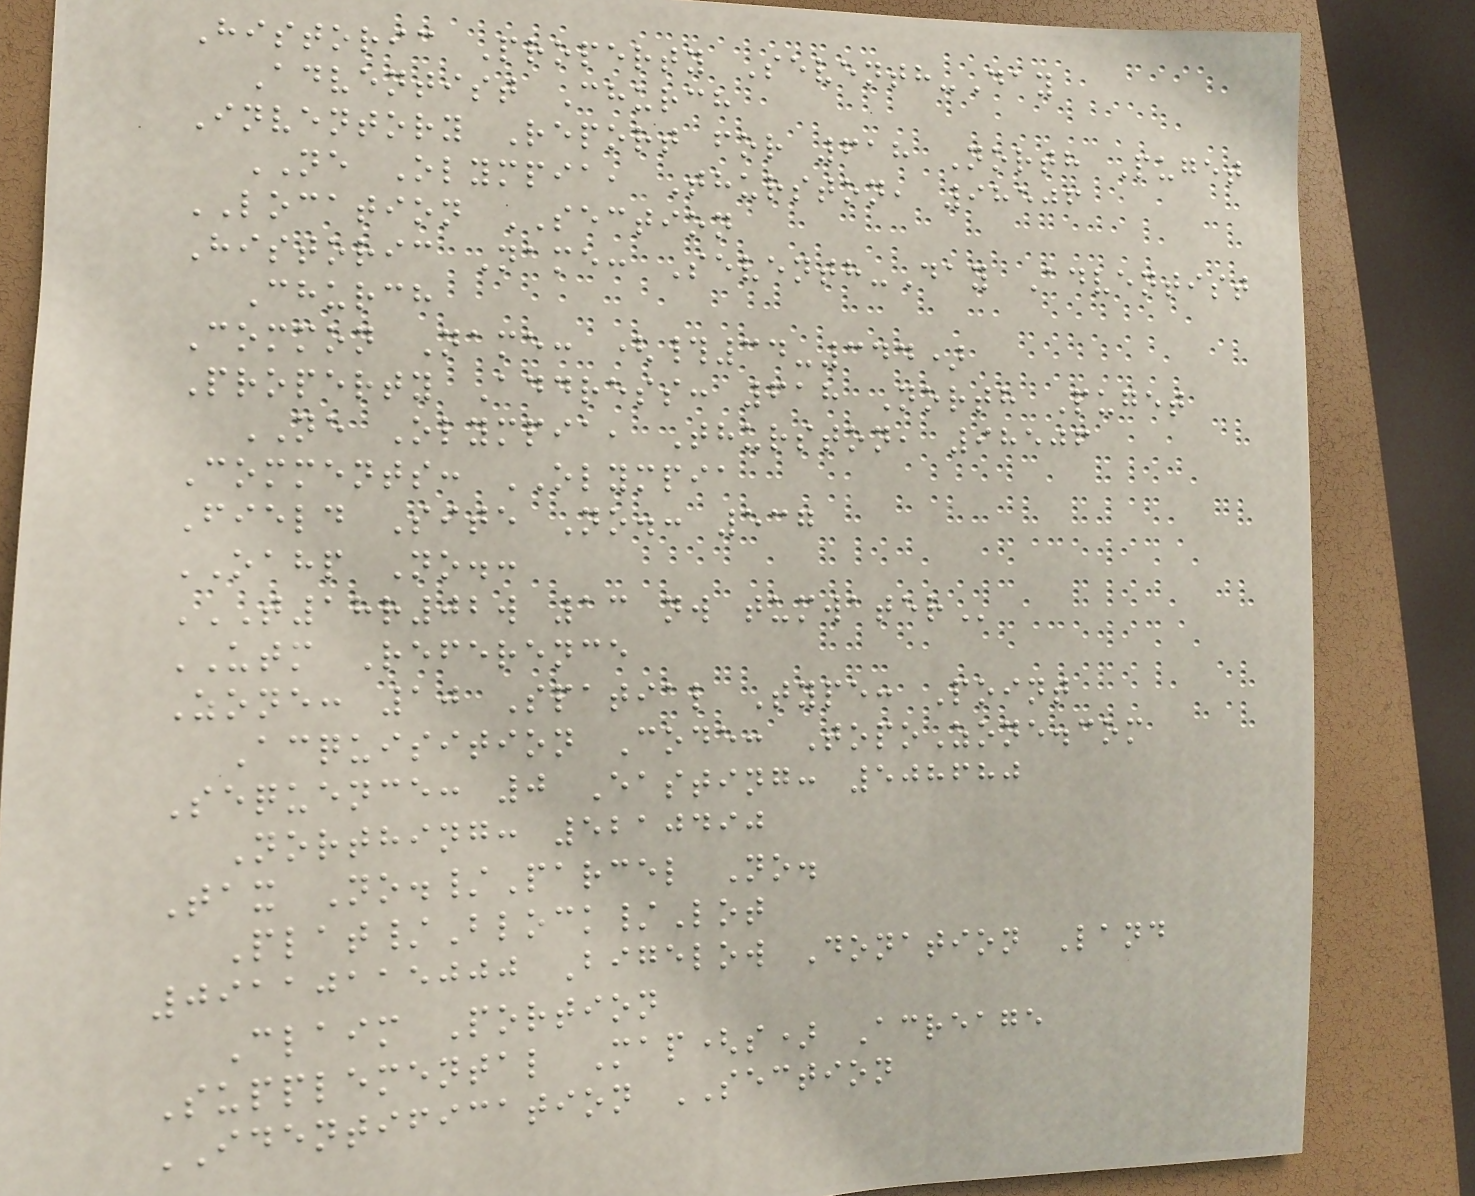Historic Property Seventh-Day
Adventist Church
Inventory Report for 618 North Puget
NE Olympia, Thurston, 98506
LOCATION SECTION
Historic Name: Seventh-Day Adventist
Church
Common Name: (#34-344)
Property Address: 618 North Puget
NE Olympia, Thurston, 98506
Comments: OLYMPIA
Field Site No.: 537
OAHP No.:
T18R02W 13 NW TUMWATER
UTM Reference
Zone: 10 Spatial Type: Point
Acquisition Code: TopoZone.com
Sequence: 0 Easting: 508680
Northing: 5210490
Tax No./Parcel No.
Plat/Block/Lot
09110115000 Bigelow Donation Land
Claim Portion
Supplemental Map(s) Acreage
IDENTIFICATION SECTION
